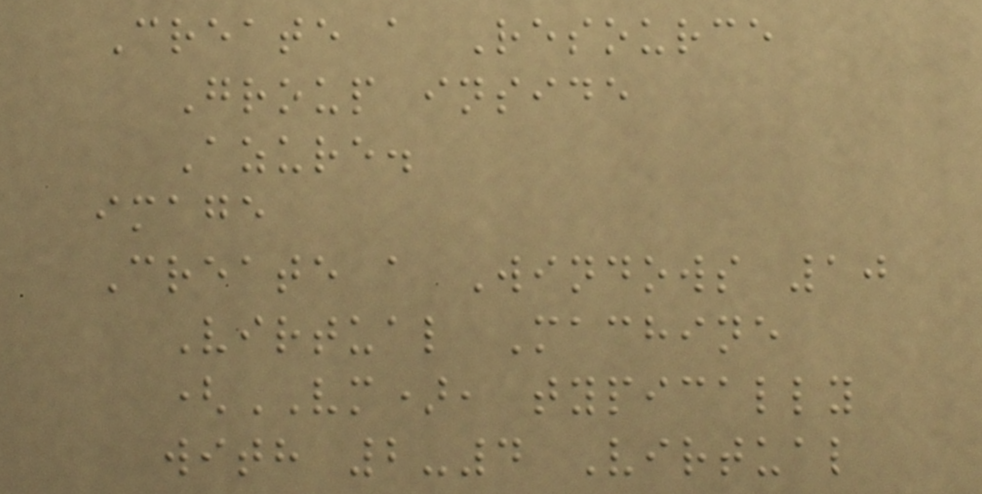Create a Resource
Group inside
Azure.
image
Create a Windows 10
Virtual Machine
(VM), typically
with 2-4 Virtual
